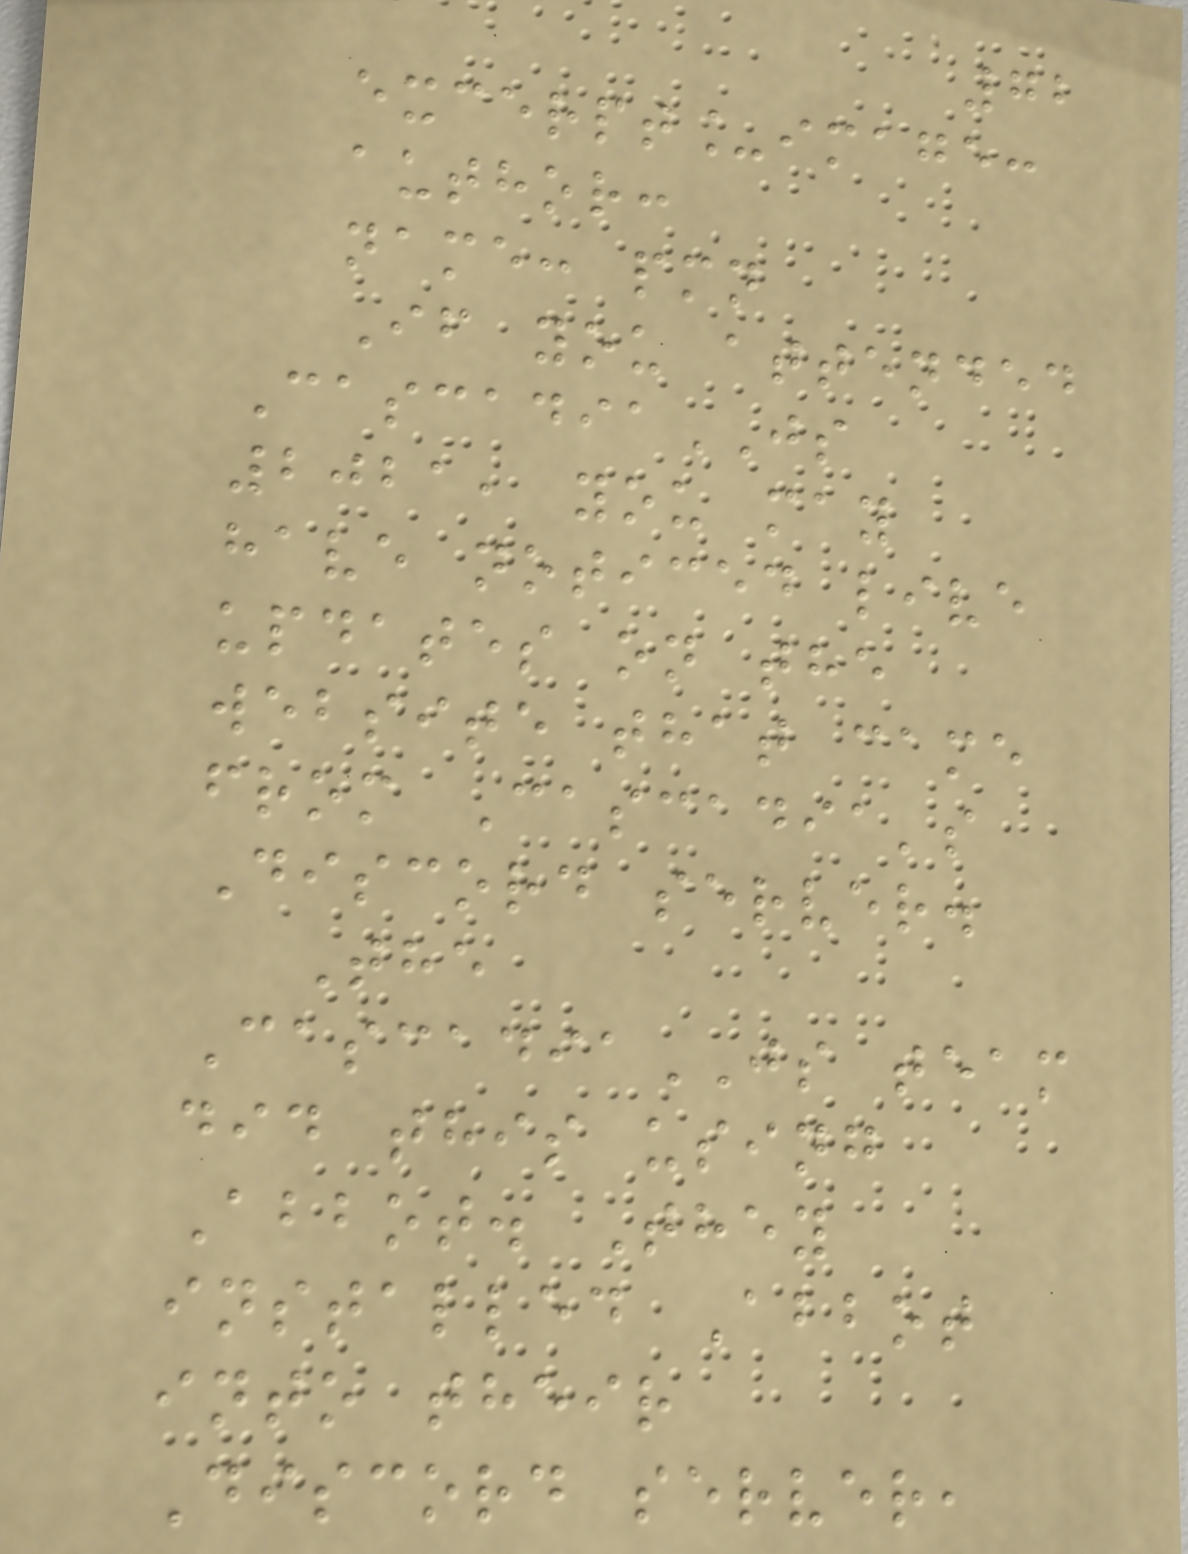72
excerpt_image:
author:
name: pmn
If you attended
CascadiaJS
2021, you may
have noticed live
updates on the
website that came
from Cascadia's
Discord server.
The
CascadiaJS team
did this using
Abbot. They
installed Abbot
into their
Discord server,
